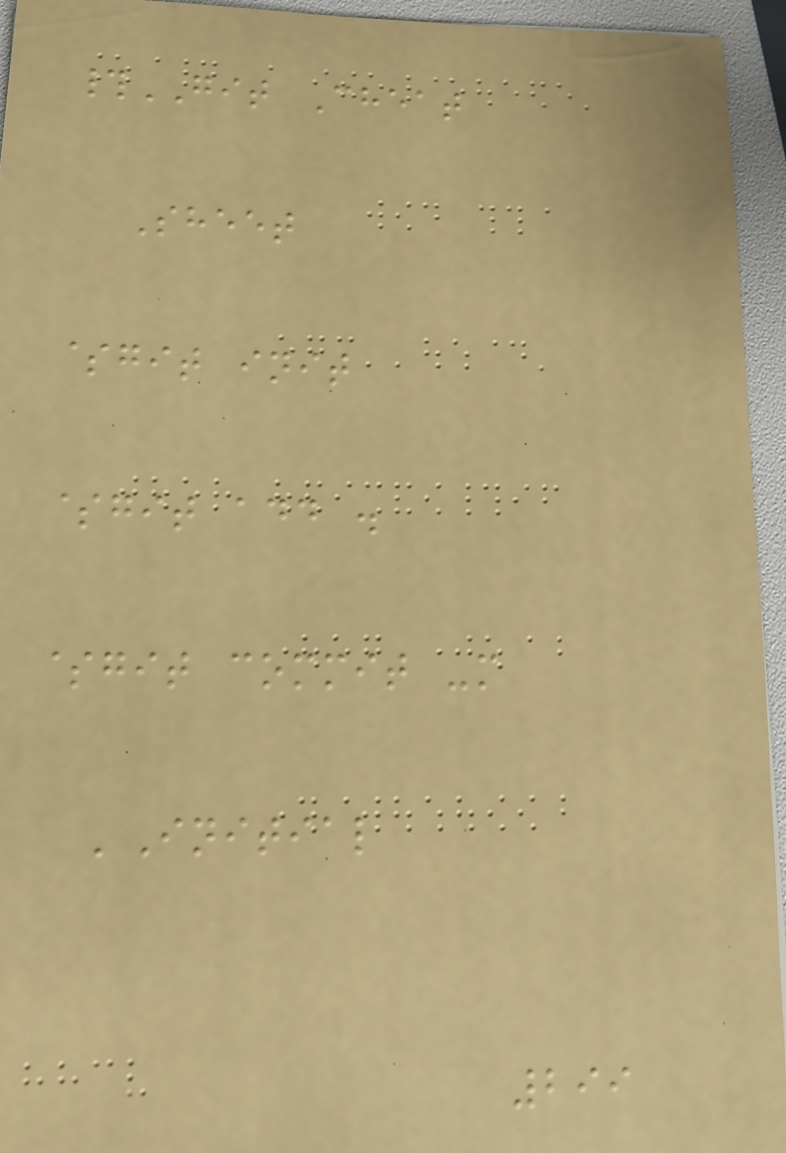#GIT Cheat
Sheet
$git init
$git add .
$git commit -m
'Initial
299
